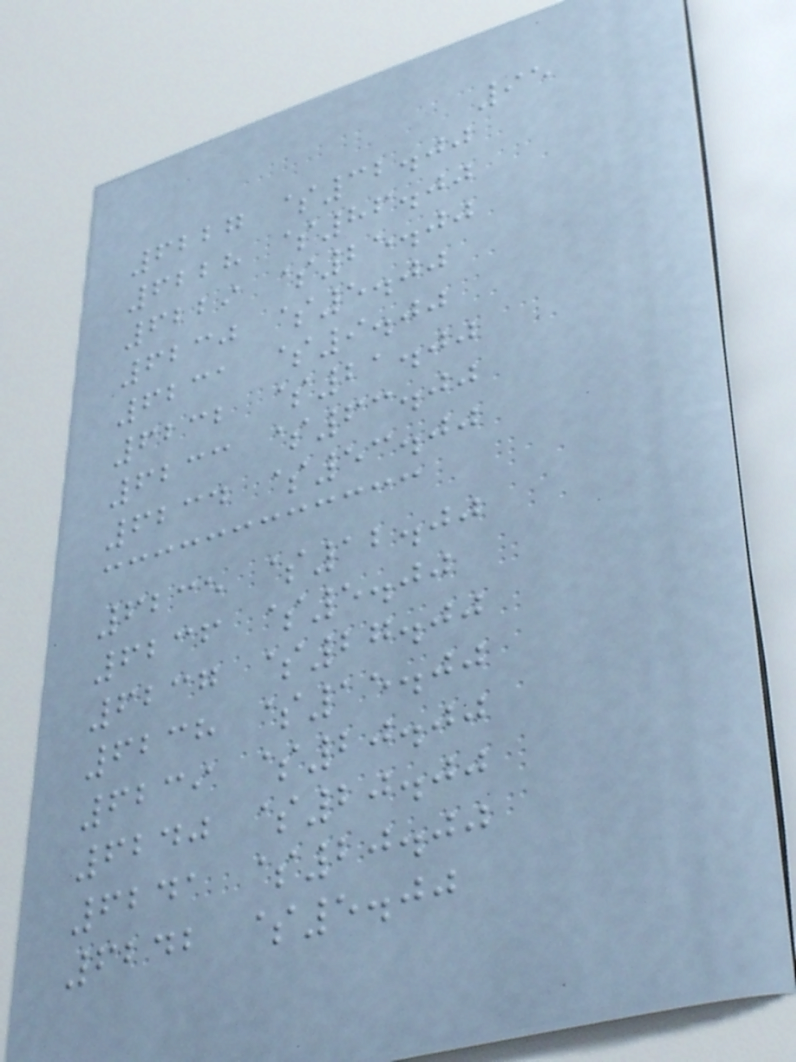95
6227 $32.00
6228 $86.00
6229 $25.00
6230 $5.00
6231 $9.00
6232 $21.00
6233 $63.00
6234 $53.00
6235 $12.00
6236 $5.00
6237 $27.00
6238 $15.00
6239 $20.00
6240 $20.00
6241 $20.00
6242 $5.00
